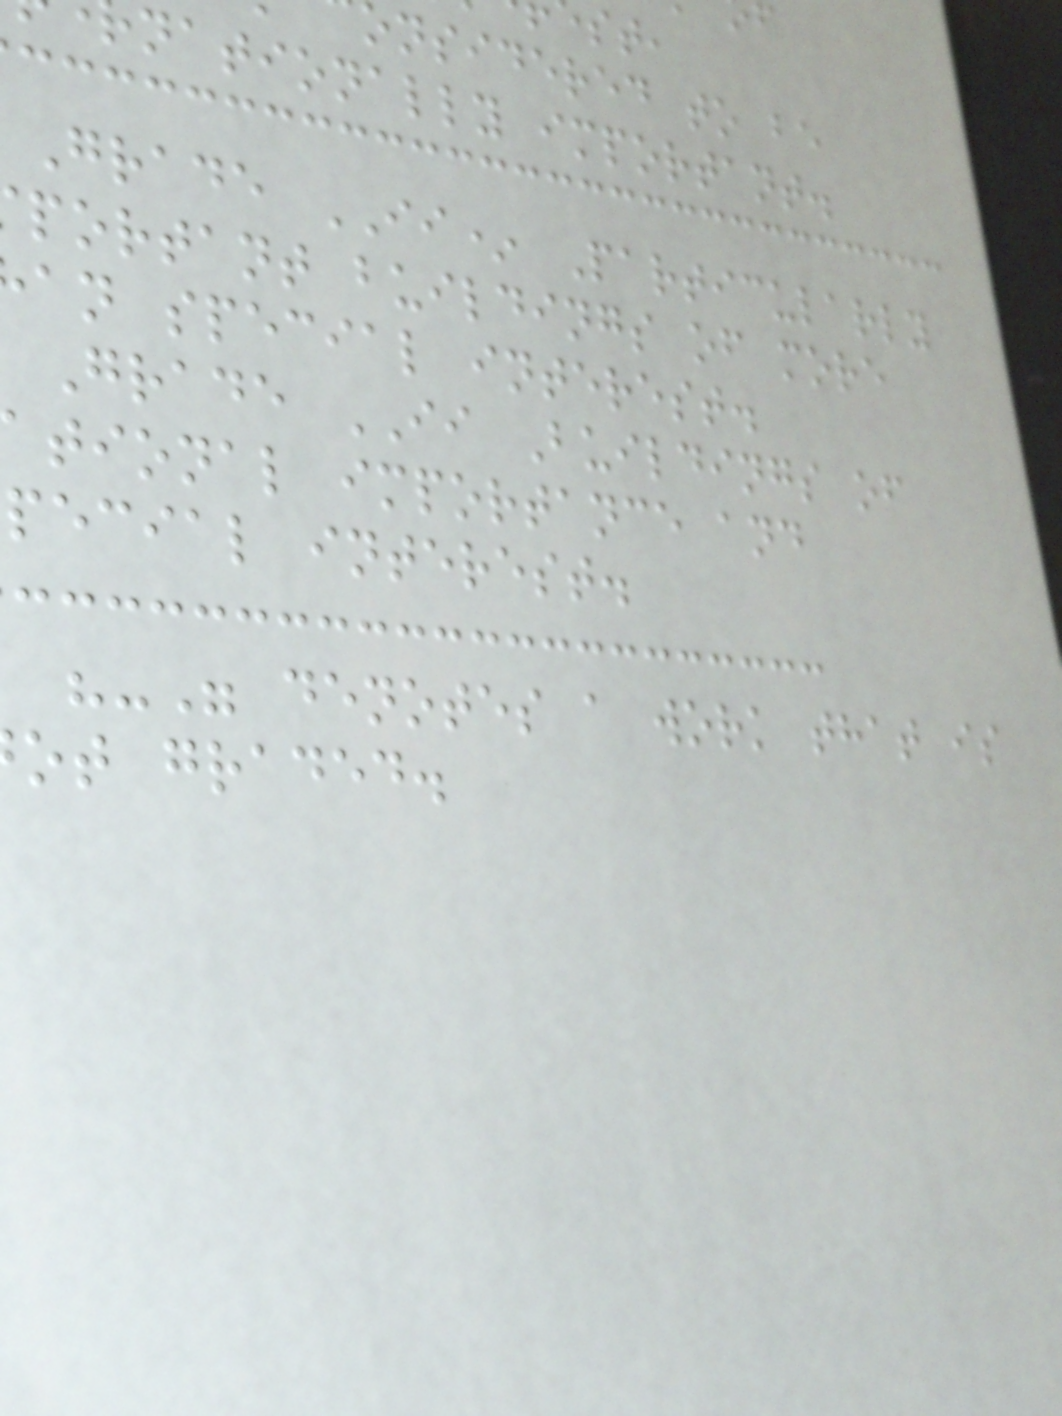onsidered to be
nationally important.
Grade II* Particularly
portant buildings of more
an special interest.
Grade II Buildings of
tional importance and
pecial interest.
"-" denotes a work that is
ot graded.
